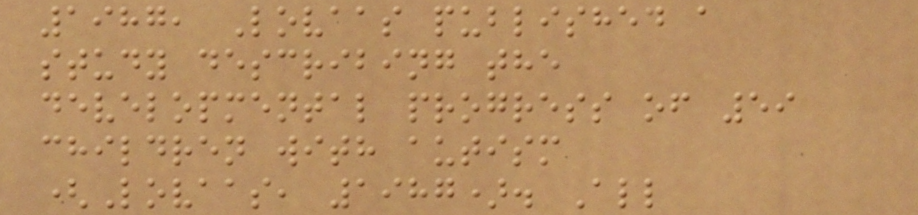1987, Lovaas published a
study describing the
developmental progress of 59
children with autism
(Lovaas, 1987). All
